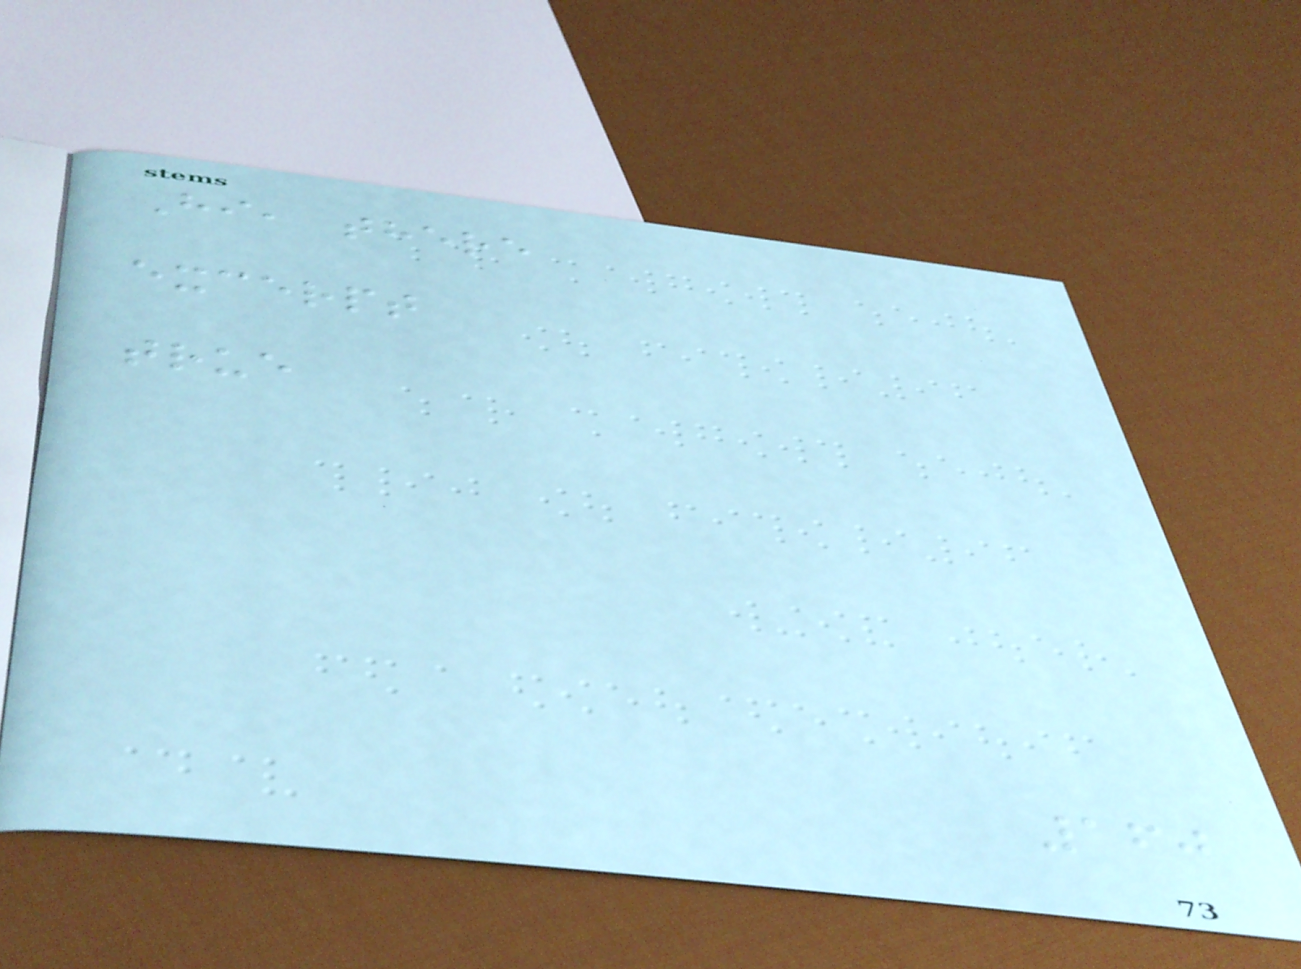Hi, there
excerpt
true
160
